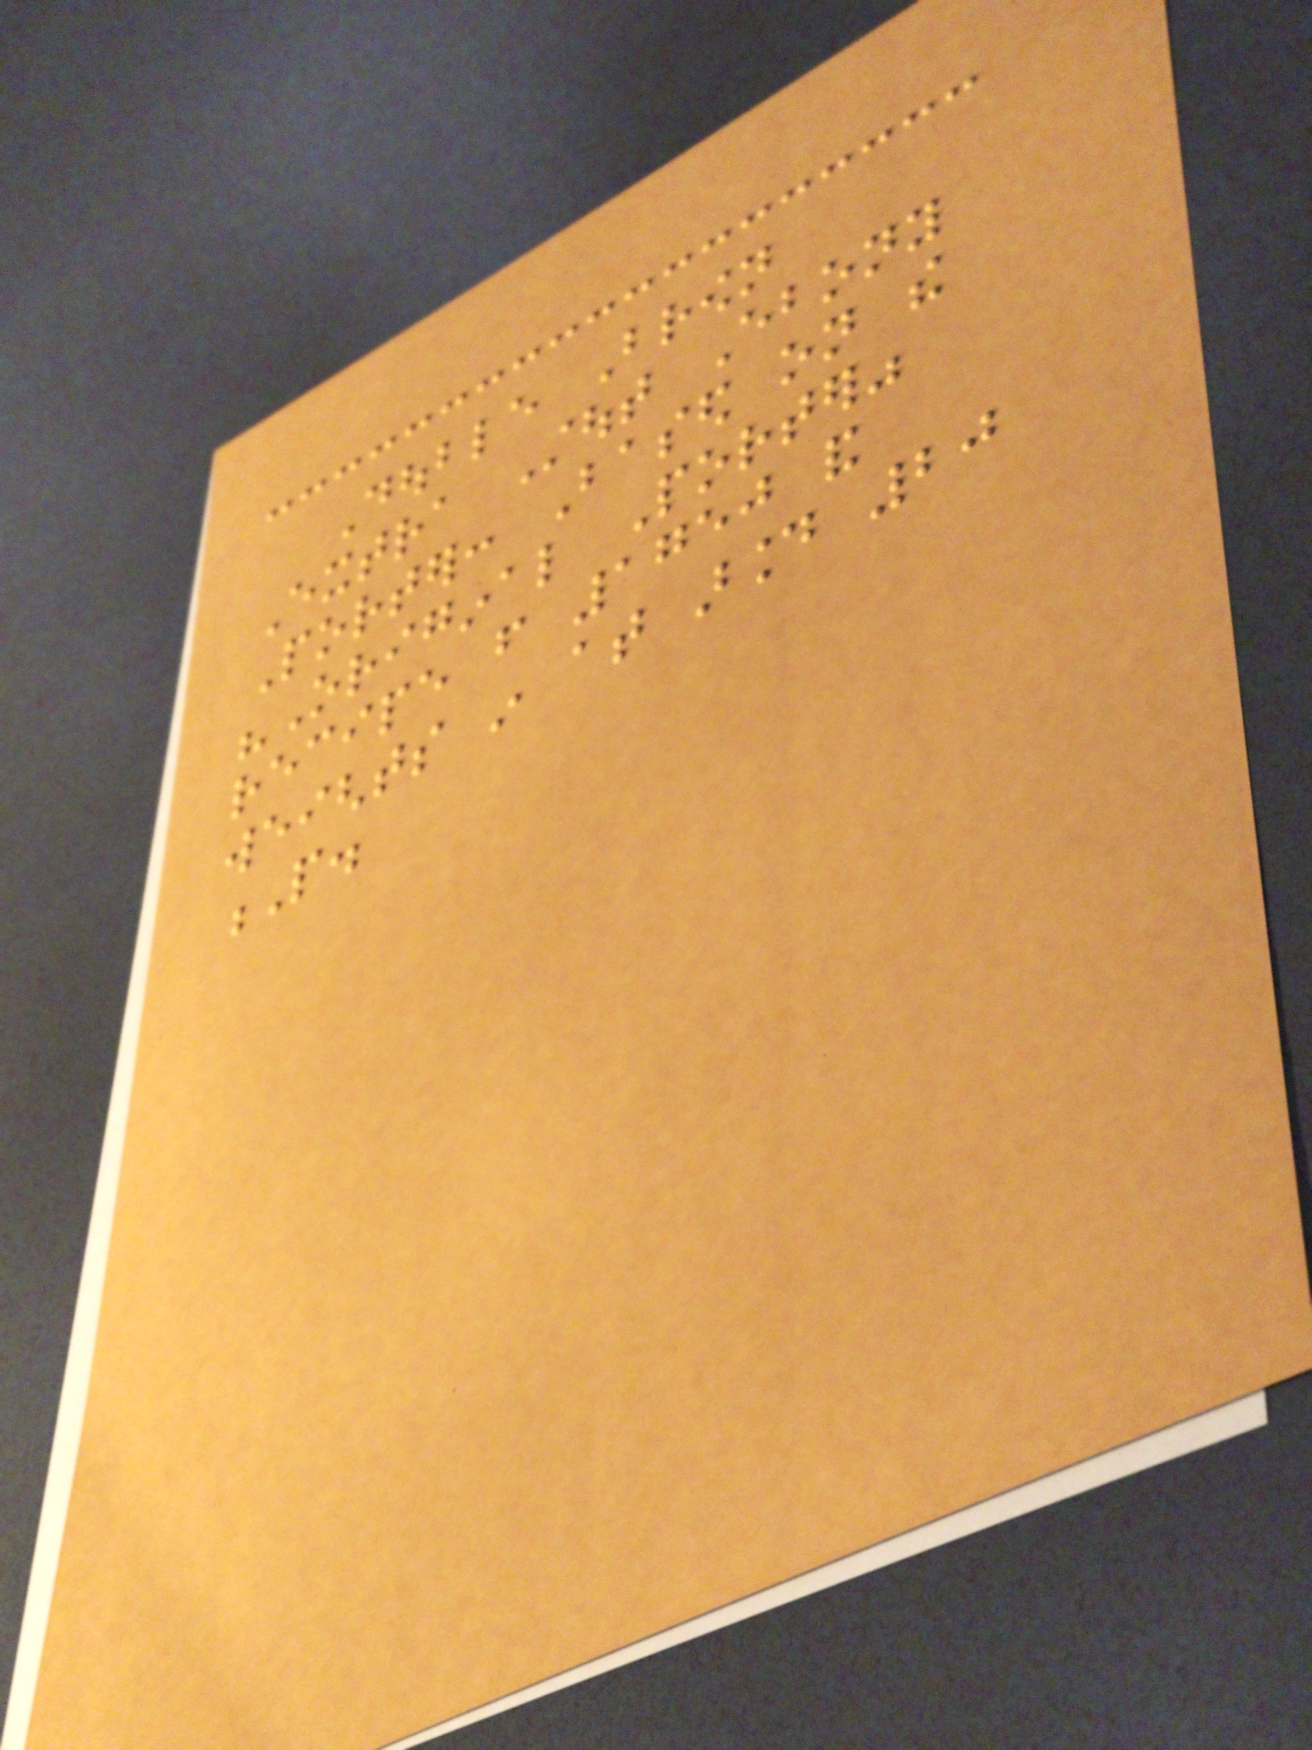Double Brown
Extra Stout Ebony
Porter: Based on the
"Original Porter"
recipe from 1750 and
weights in at around 20
P.
